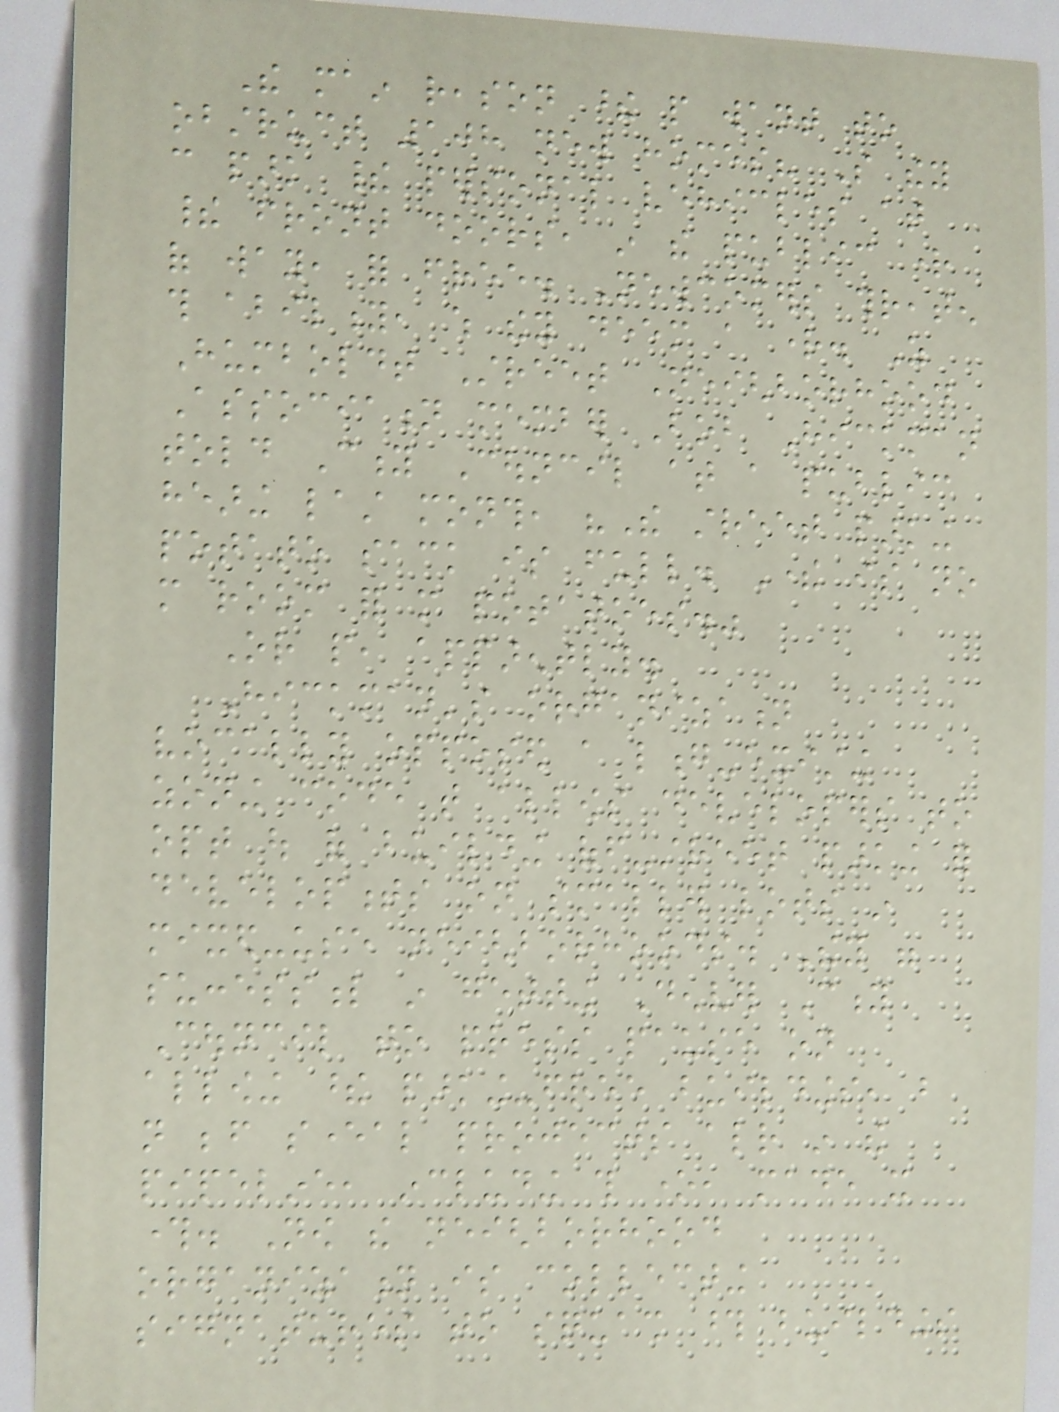The main reason these people want to
obstruct 108 new homes? So they
can park their personal vehicles at
their front doors, in the public right
of way, for free. Newcomers threaten
this ability, which they deem a right. As
Humboldt Street Neighborhood
Association member Bob Hickman
told City Council at a public
hearing last month, "The street parking
potato sack is full. There is no
more room for more potatoes."
Or people, apparently.
Hickman's organization
vocally opposed a long-existing
zoning code that allows developers to
opt out of building off-street parking for
developments on smaller lots in
mixed-use neighborhoods. They were
successful in getting Denver City
Council to press pause on
allowing these parking-free buildings, but
not before several projects already in the
pipeline, including this one, made it
through. Now the neighborhood
organization is collecting
signatures to squash those buildings
